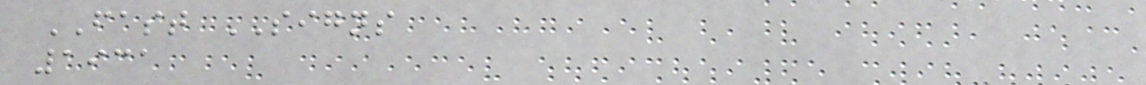FAST SIGNS
1931
